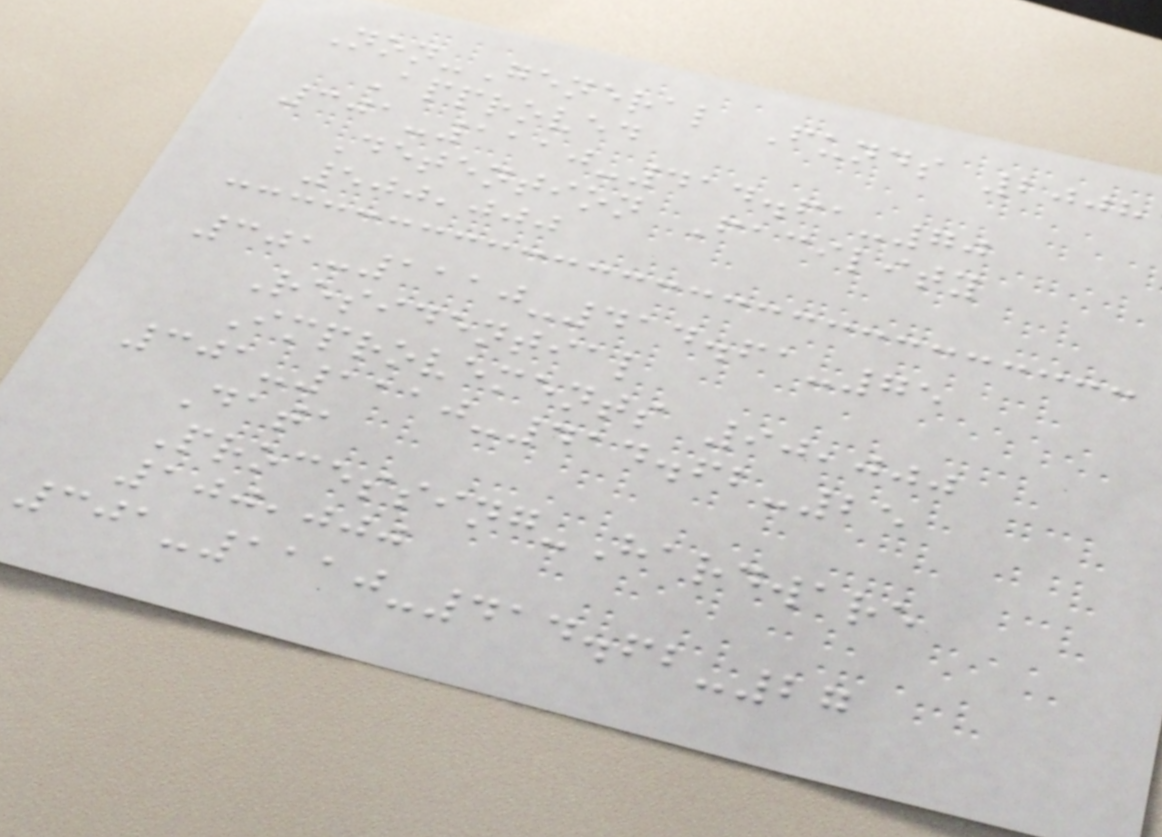Non-General Funds 2008
Approved
301-1110-414.61-70
Detention Facility
500,000
301-1110-414.61-75
Residential
Improvements 90,000
301-1110-414.62-25
Data
Processing-Hardware
100,000
301-1110-414.62-27
